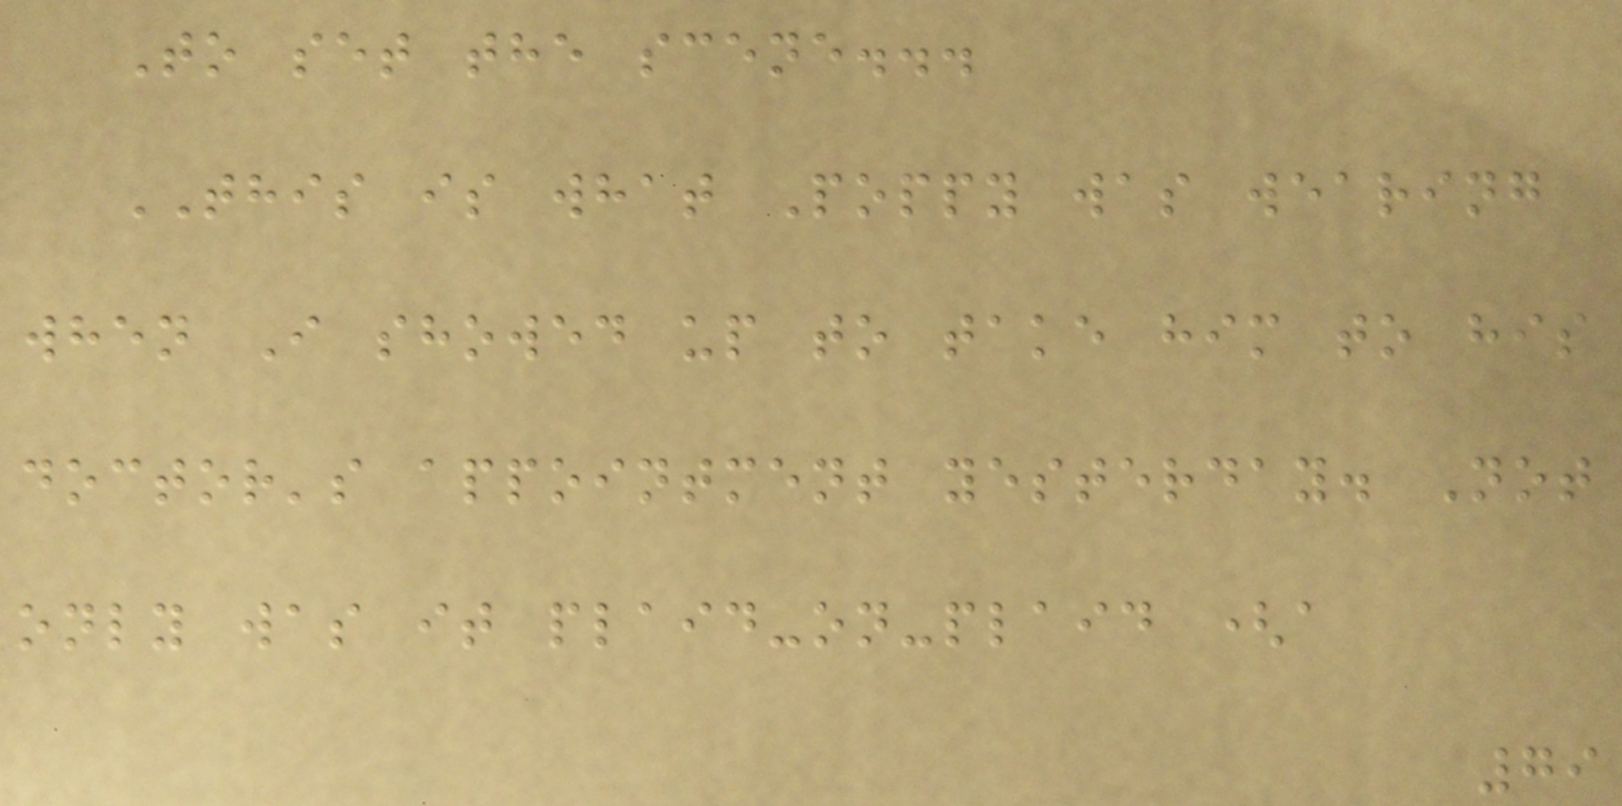To set the scene...
THIS is what Poppy was wearing
when I showed up to take him to his
doctor's appointment yesterday. Not
only was it plaid-on-plaid (a
79
